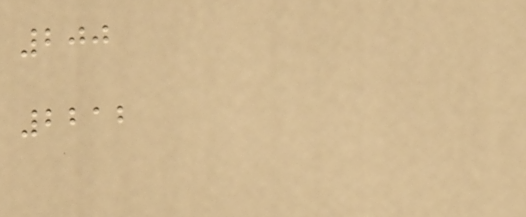200
2212
